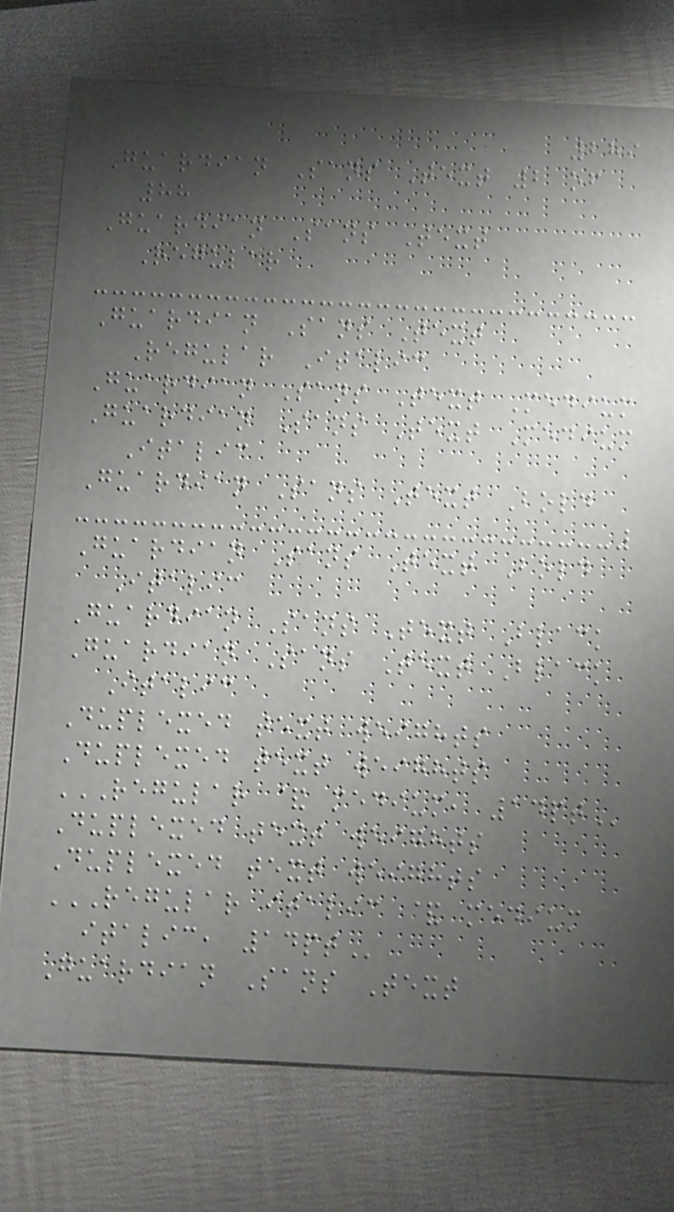289
Guardian Sans Text 2 of
88
Guardian Sans Text
Regular
Guardian Sans Text
Regular Italic
Guardian Sans Text Medium
Guardian Sans Text Medium
Italic
Guardian Sans Text Bold
Guardian Sans Text Bold
Italic
Guardian Sans Text Black
Guardian Sans Text Black
Italic
Duplexed text weights
Duplexed text weights
REGULAR & MEDIUM, 14PT
Duplexed text weights
Duplexed text weights
REGULAR ITALIC & MEDIUM
ITALIC, 14PT
Guardian Sans Text
